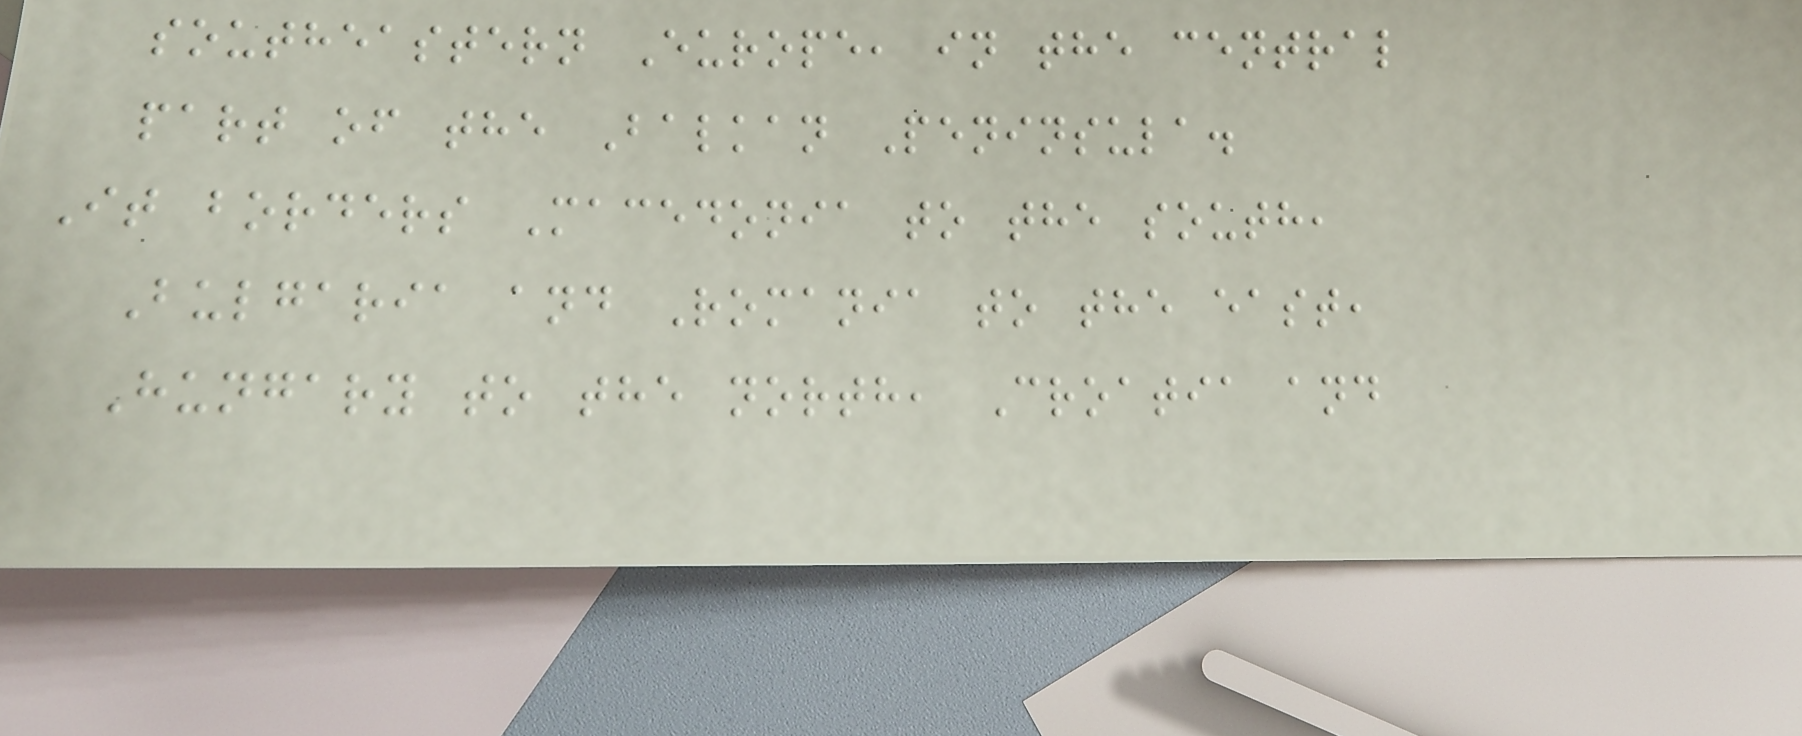southeastern Europe, in the central
part of the Balkan Peninsula.
It borders Macedonia to the south,
Bulgaria and Romania to the east,
Hungary to the north, Croatia and
